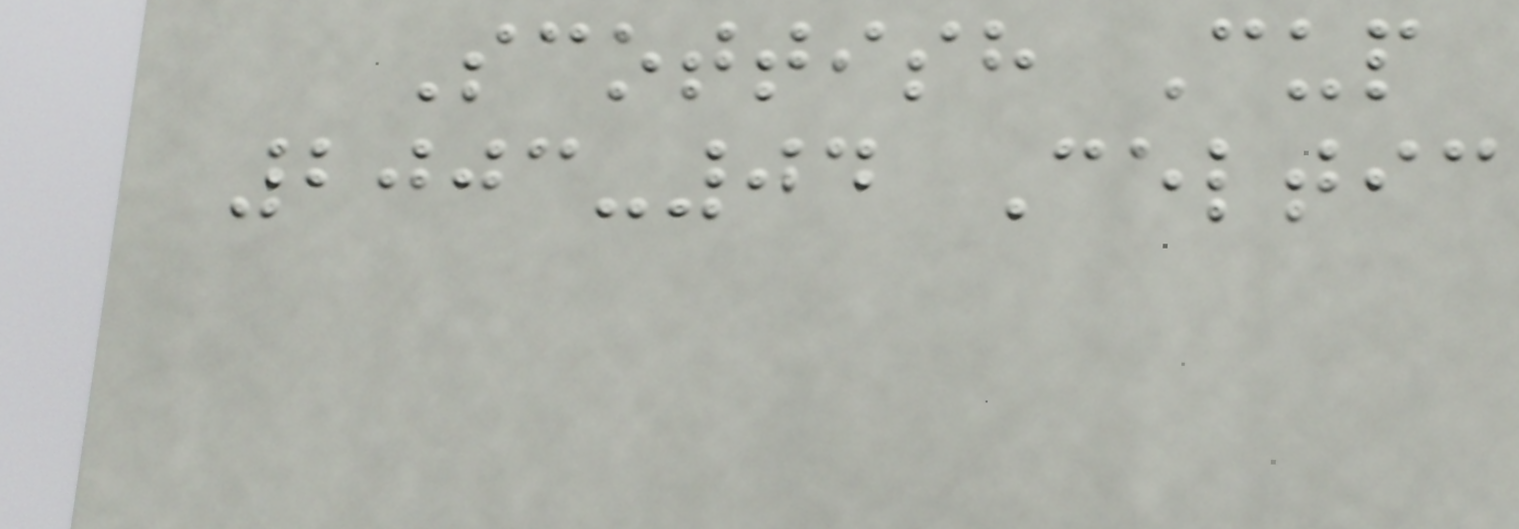Scottish Cup
2003-04 Celtic
